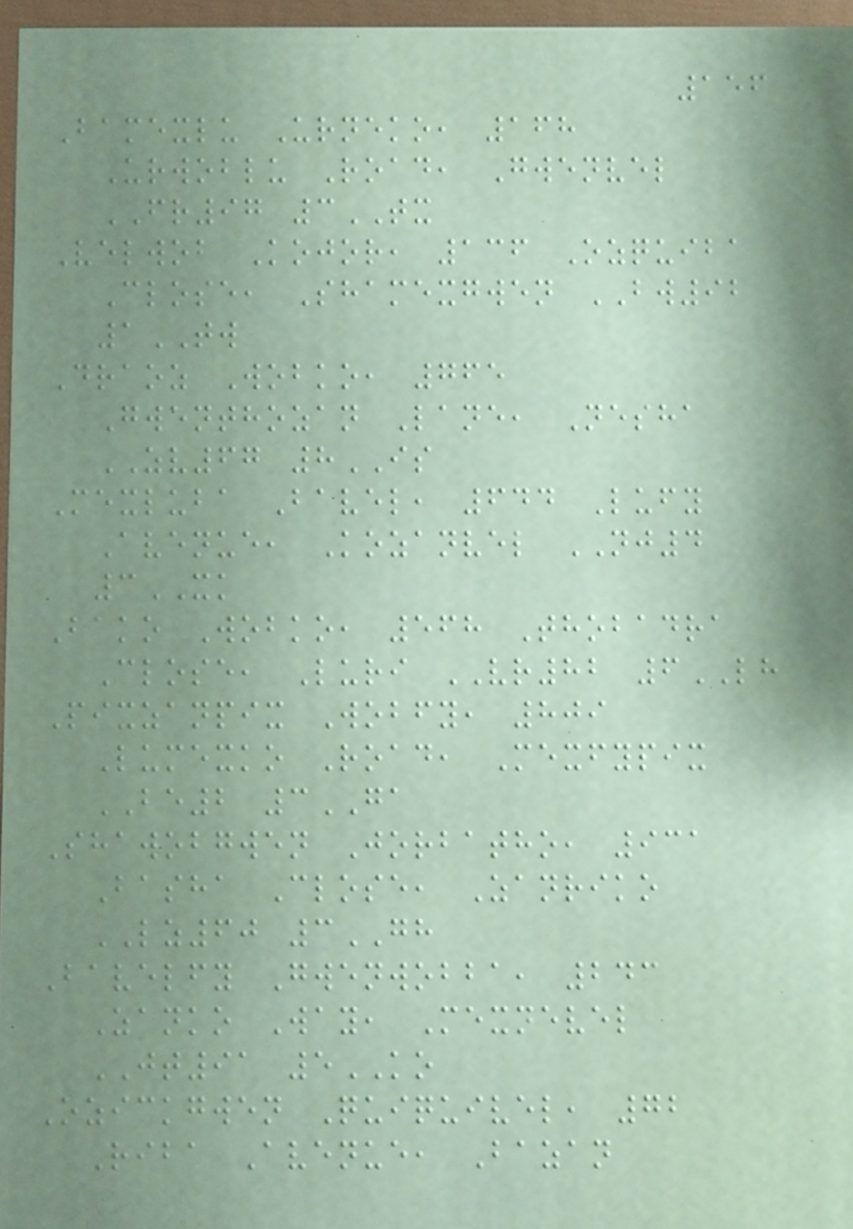156
Bamexlu Urneko, 168
Urwoblu Road, Gwenvel
FR97 3TX
Velwob Kojor, 136 Ozquiba
Close, Shamexgwen BW92
1TW
Draoz Wobko, 765
Gwenthozan Lane, Nesha
ZV67 8IS
Mexluba Bavel, 644 Lufy
Avenue, Kozanvel NJ4
3XK
Bako Wobko, 568 Thobadra
Close, Luri VR82 6LH
Pixzanpix Wobfy, 809
Lumexko Road, Mexfypix
BE2 3GA
Shawobgwen Jorbatho, 931
Basha Close, Zanriko
LZ60 3GH
Bavelfy Gwenwobba, 243
Zanko Way, Mexnevel
JT91 5KO
Ozickgwen Quiquivel, 72
Riba Avenue, Bazan
